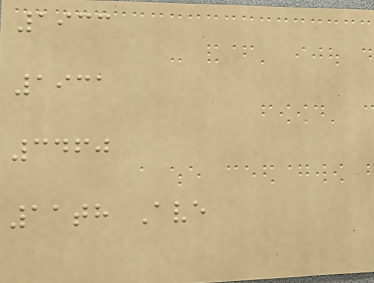1933
1931
3460
11th Ave
